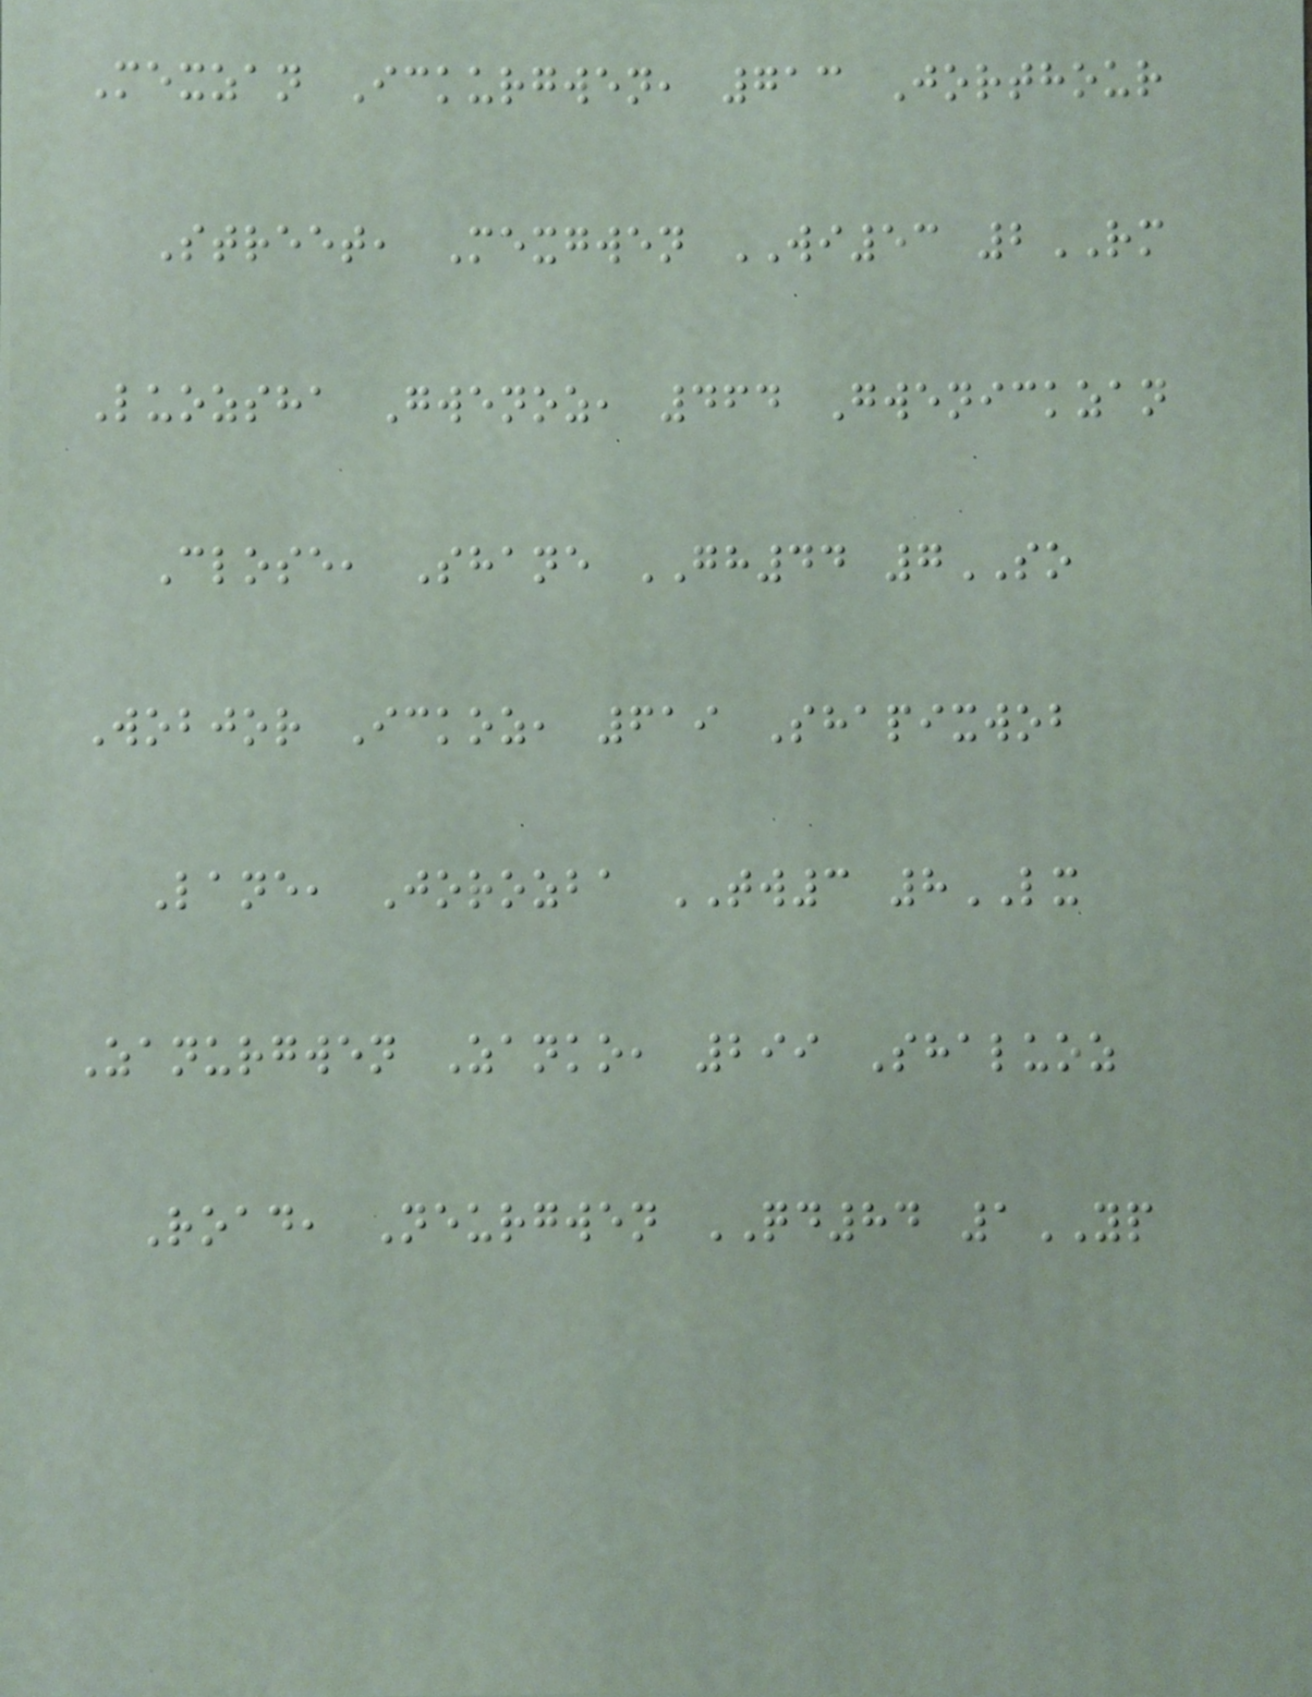Mexzan Ickurgwen, 713 Jorthour
Street, Mexgwen WI53 2RM
Luozsha Gwenoz, 464 Gwenickzan
Close, Shane GH44 7SO
Wobjor Ickoz, 619 Shapixwob
Lane, Jorozba TW3 8LX
Zanurgwen Zanko, 299 Shaluoz
Road, Neurgwen QD84 1YP
